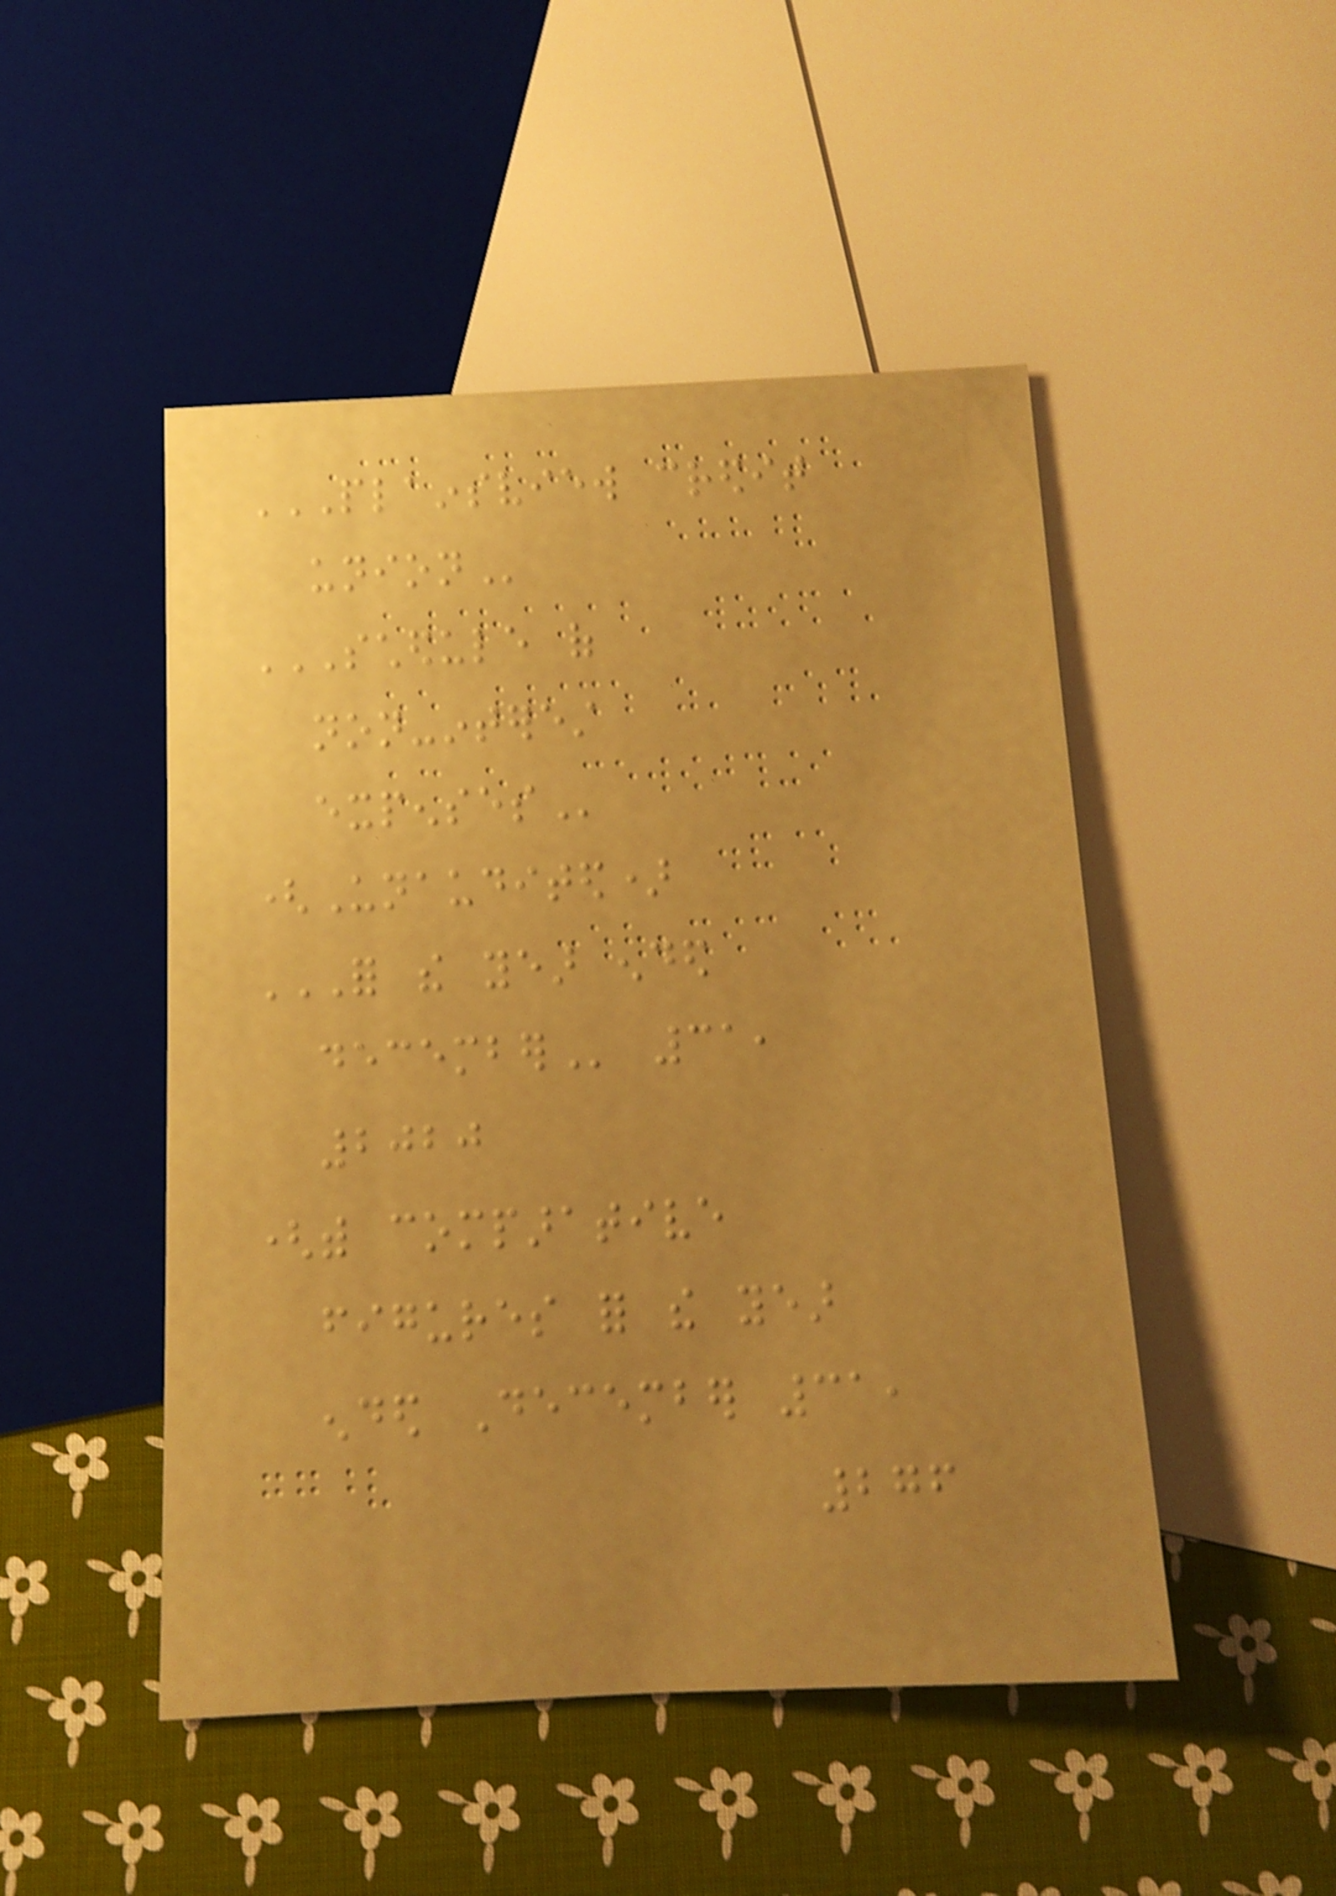PLAINSVIEW CREDIT
UNION
SCHEDULE OF
NON-INTEREST
EXPENSES
(Unaudited)
FOR THE YEAR ENDED
DECEMBER 31,
2020
(with comparative
figures for the year
ended December 31,
276
